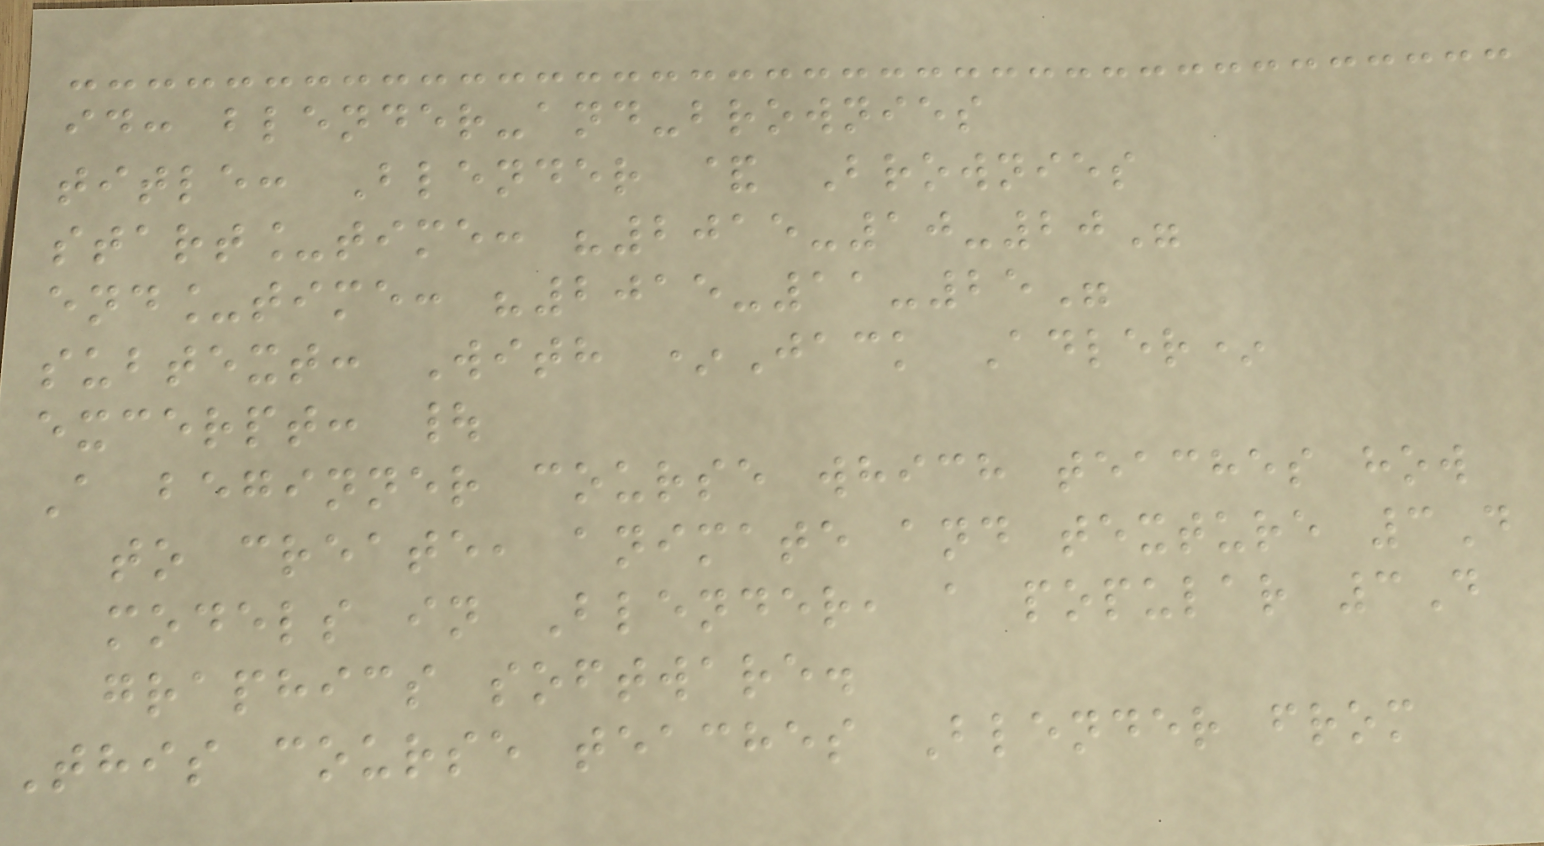id: blender-and-brownies
title: Blender & Brownies
start_time: "2015-10-20"
end_time: "2015-11-25"
subtext: With *Jack Adler*
excerpt: |
A beginner course which teaches how
to create, animate and texture 3D
models in Blender, a popular 3D
graphics software.
This course teaches Blender from
